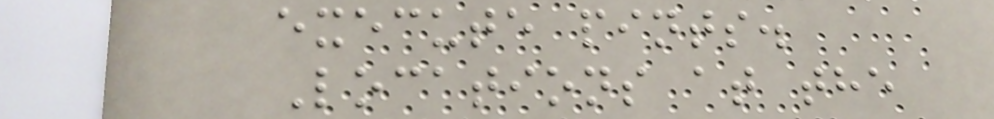execute pints.
Locations at the
